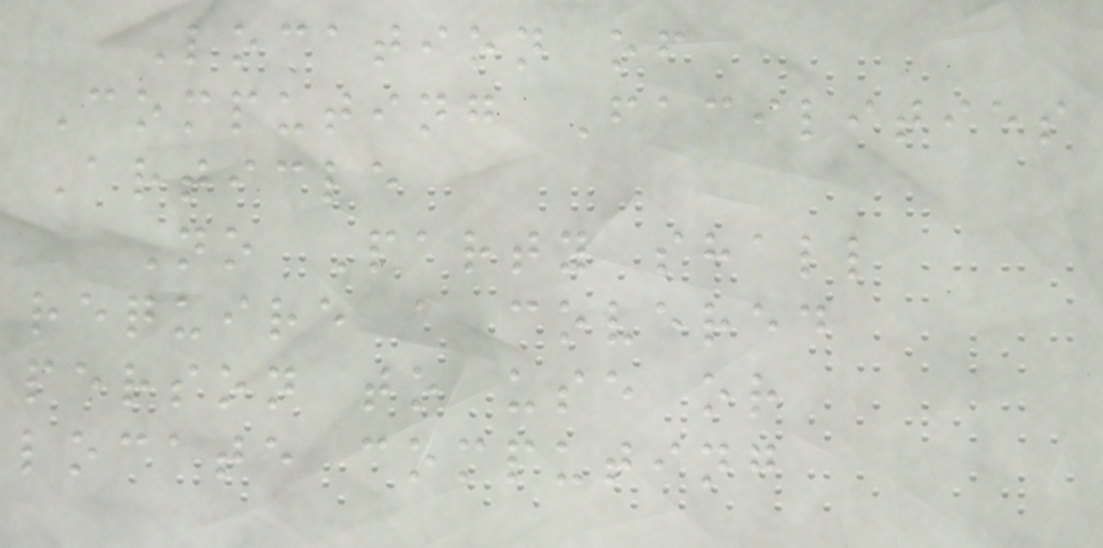Location of
Computing Facilities
Article
No Party shall
require a covered
person to use or
locate computing
